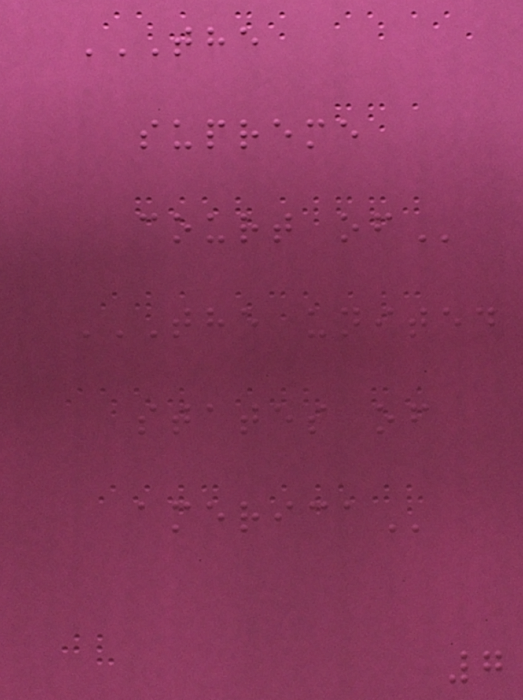THE
SUPREME
COURT OF
THE UNITED
STATES OF
AMERICA
7
